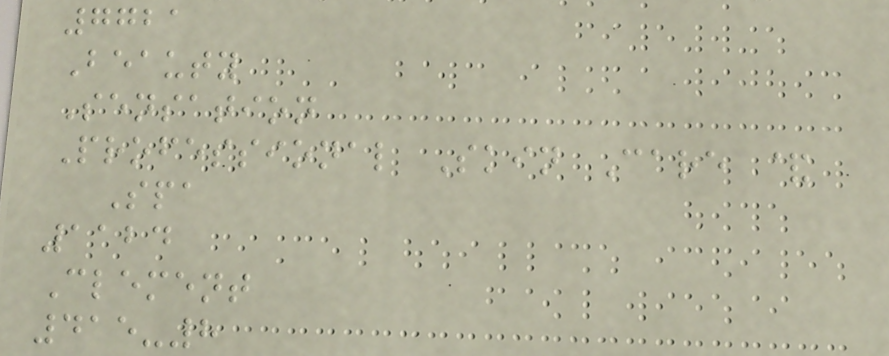7721
Beauty
Sensation
Professional Skin Care &
Spa
1124
Clement
415-8
